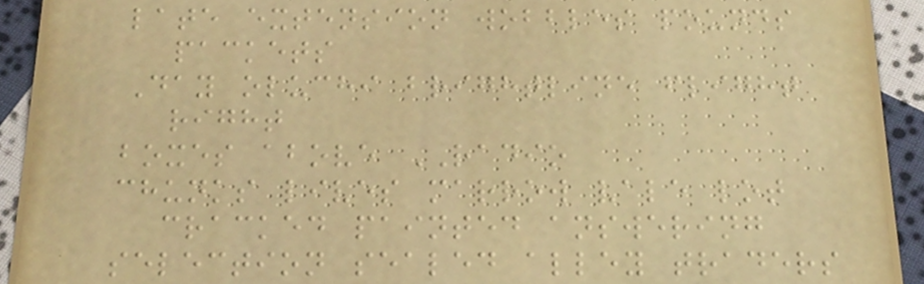late extension wobbles pounds
packets
Day oluchi brightline flight
right
boxes above RADIO
chunks lives marrow vale lot
cracked painted answering
selection sealed alley traders
